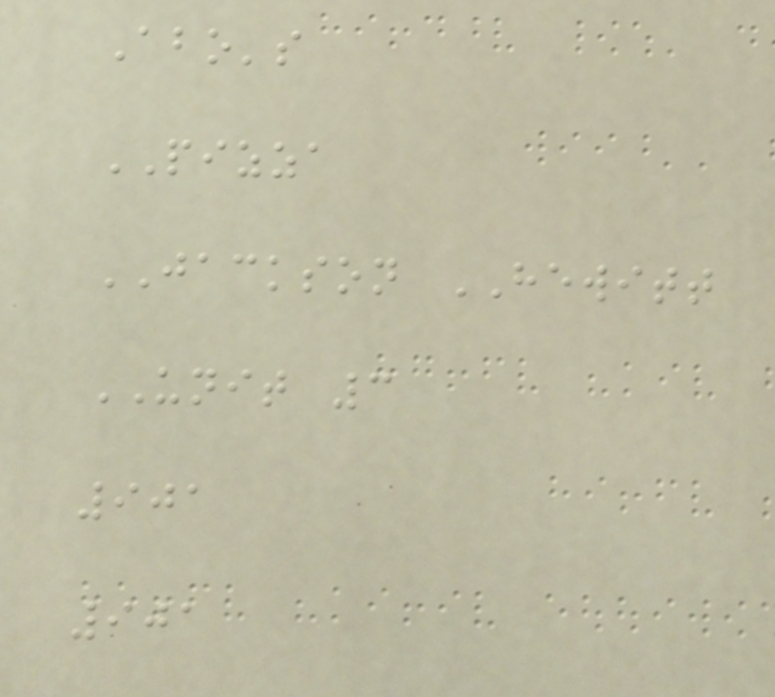Abo's
PIZZA
JACKSON HEWITT
UNIT 3
901
901
